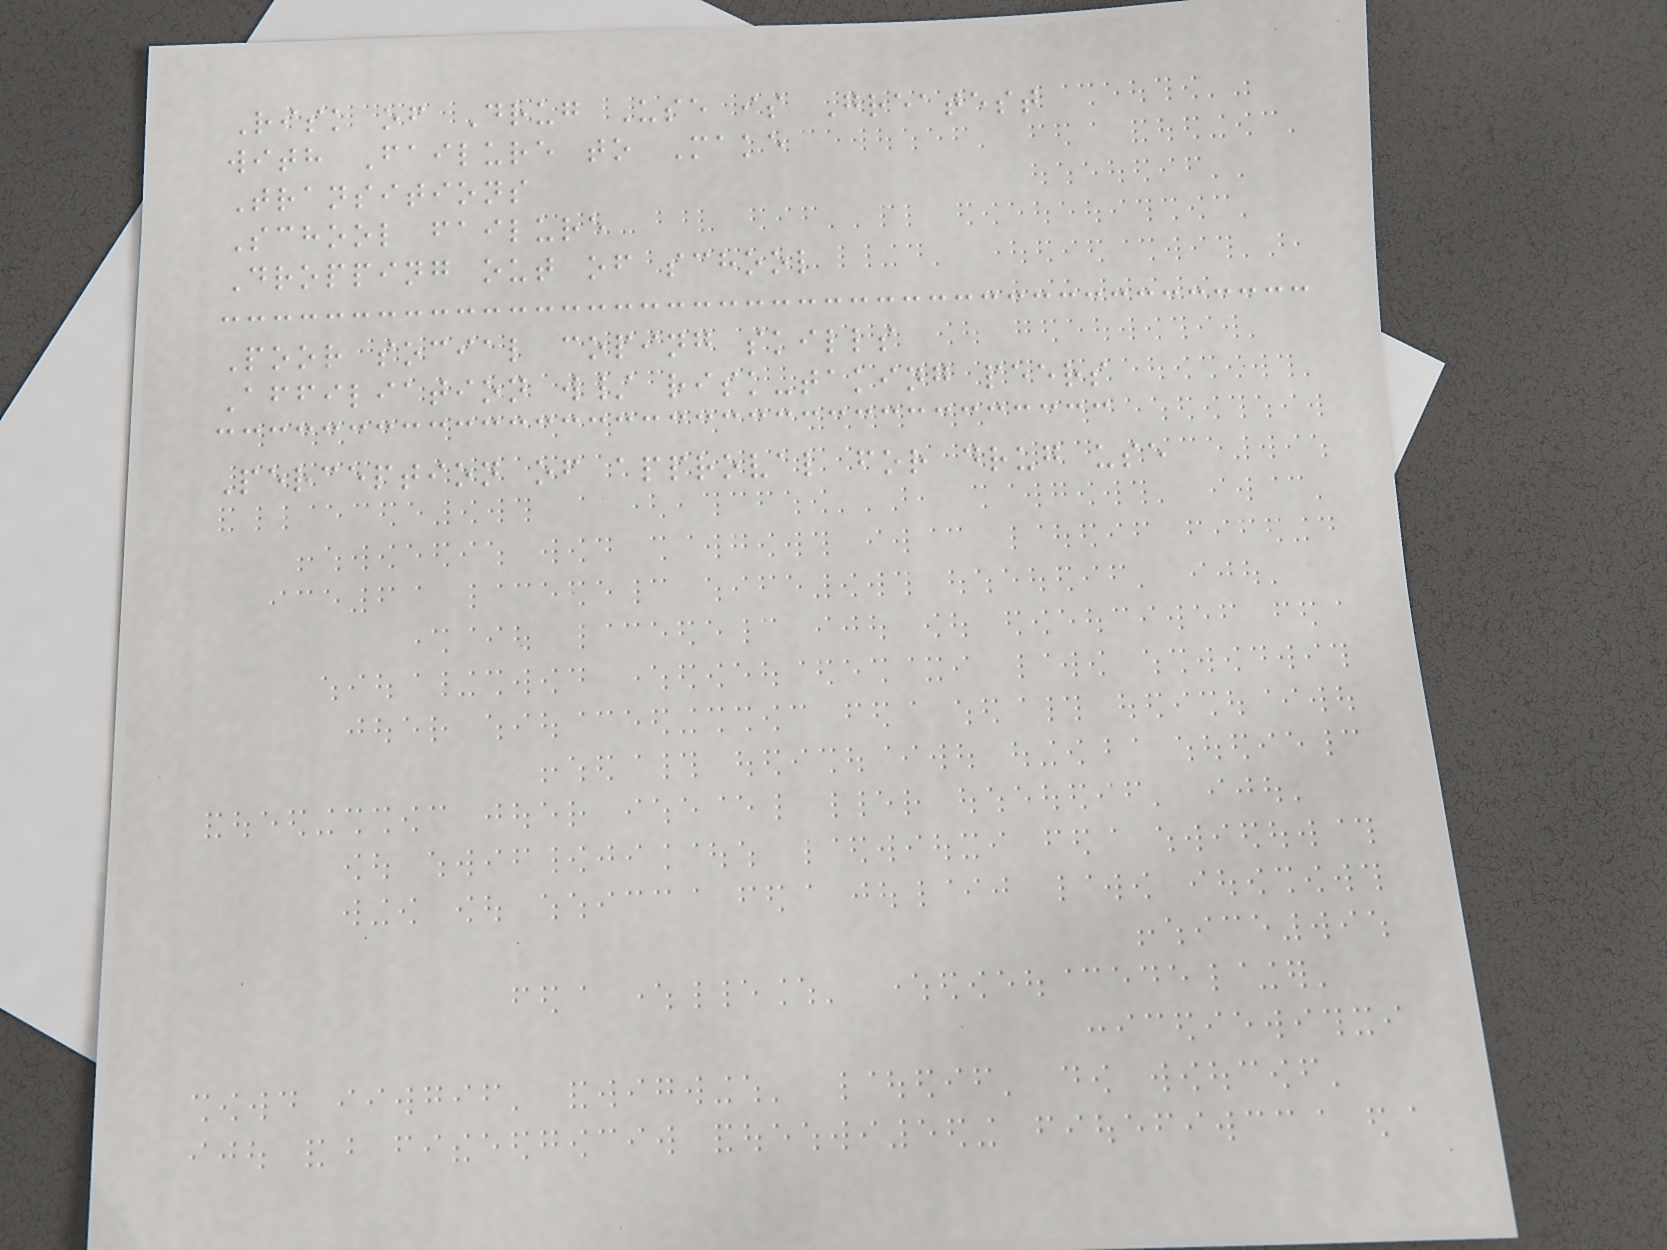Risk of Drug Use is Greatest
with Failure to Make
Transitions
School failure
Dropping out of school
Poor social coping skills
Affiliation w/ risk-taking peers
Perception of approval for drug use
